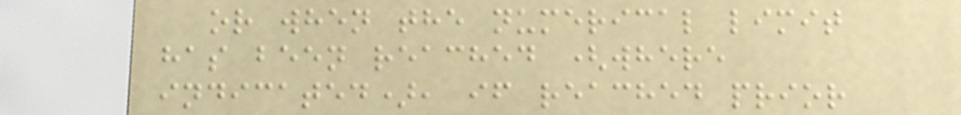or when the numerical limit
has been reached (where
indicated), if reached prior
